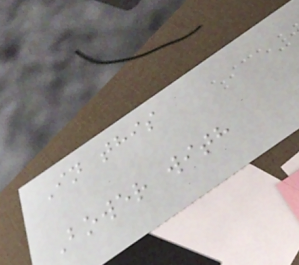In this
Bower with
